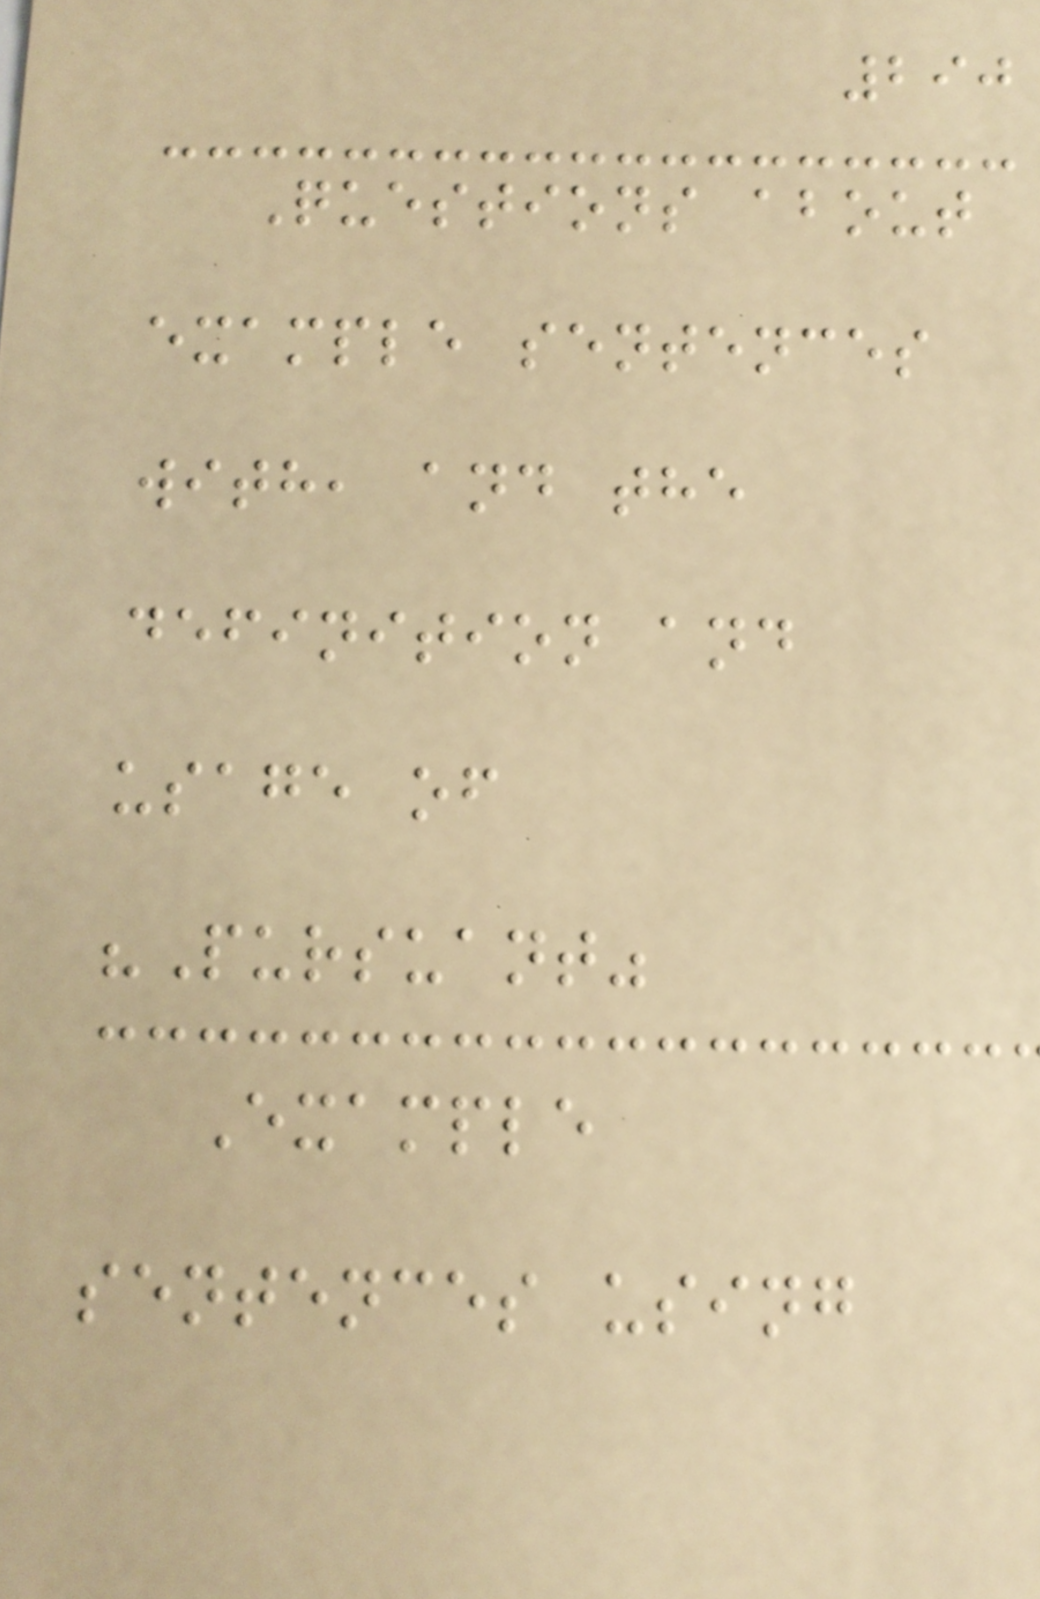290
Questions about
example sentences
with, and the
definition and
usage of
"Pursuant"
Example
sentences using
